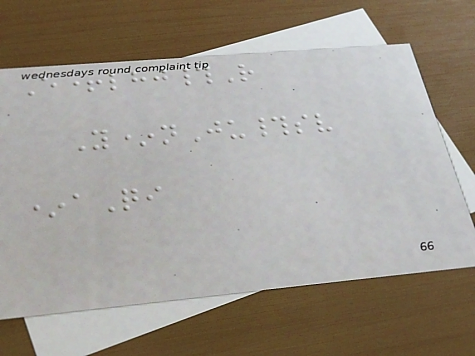E+lhj#R
Y*nJu#sv
*aQi
